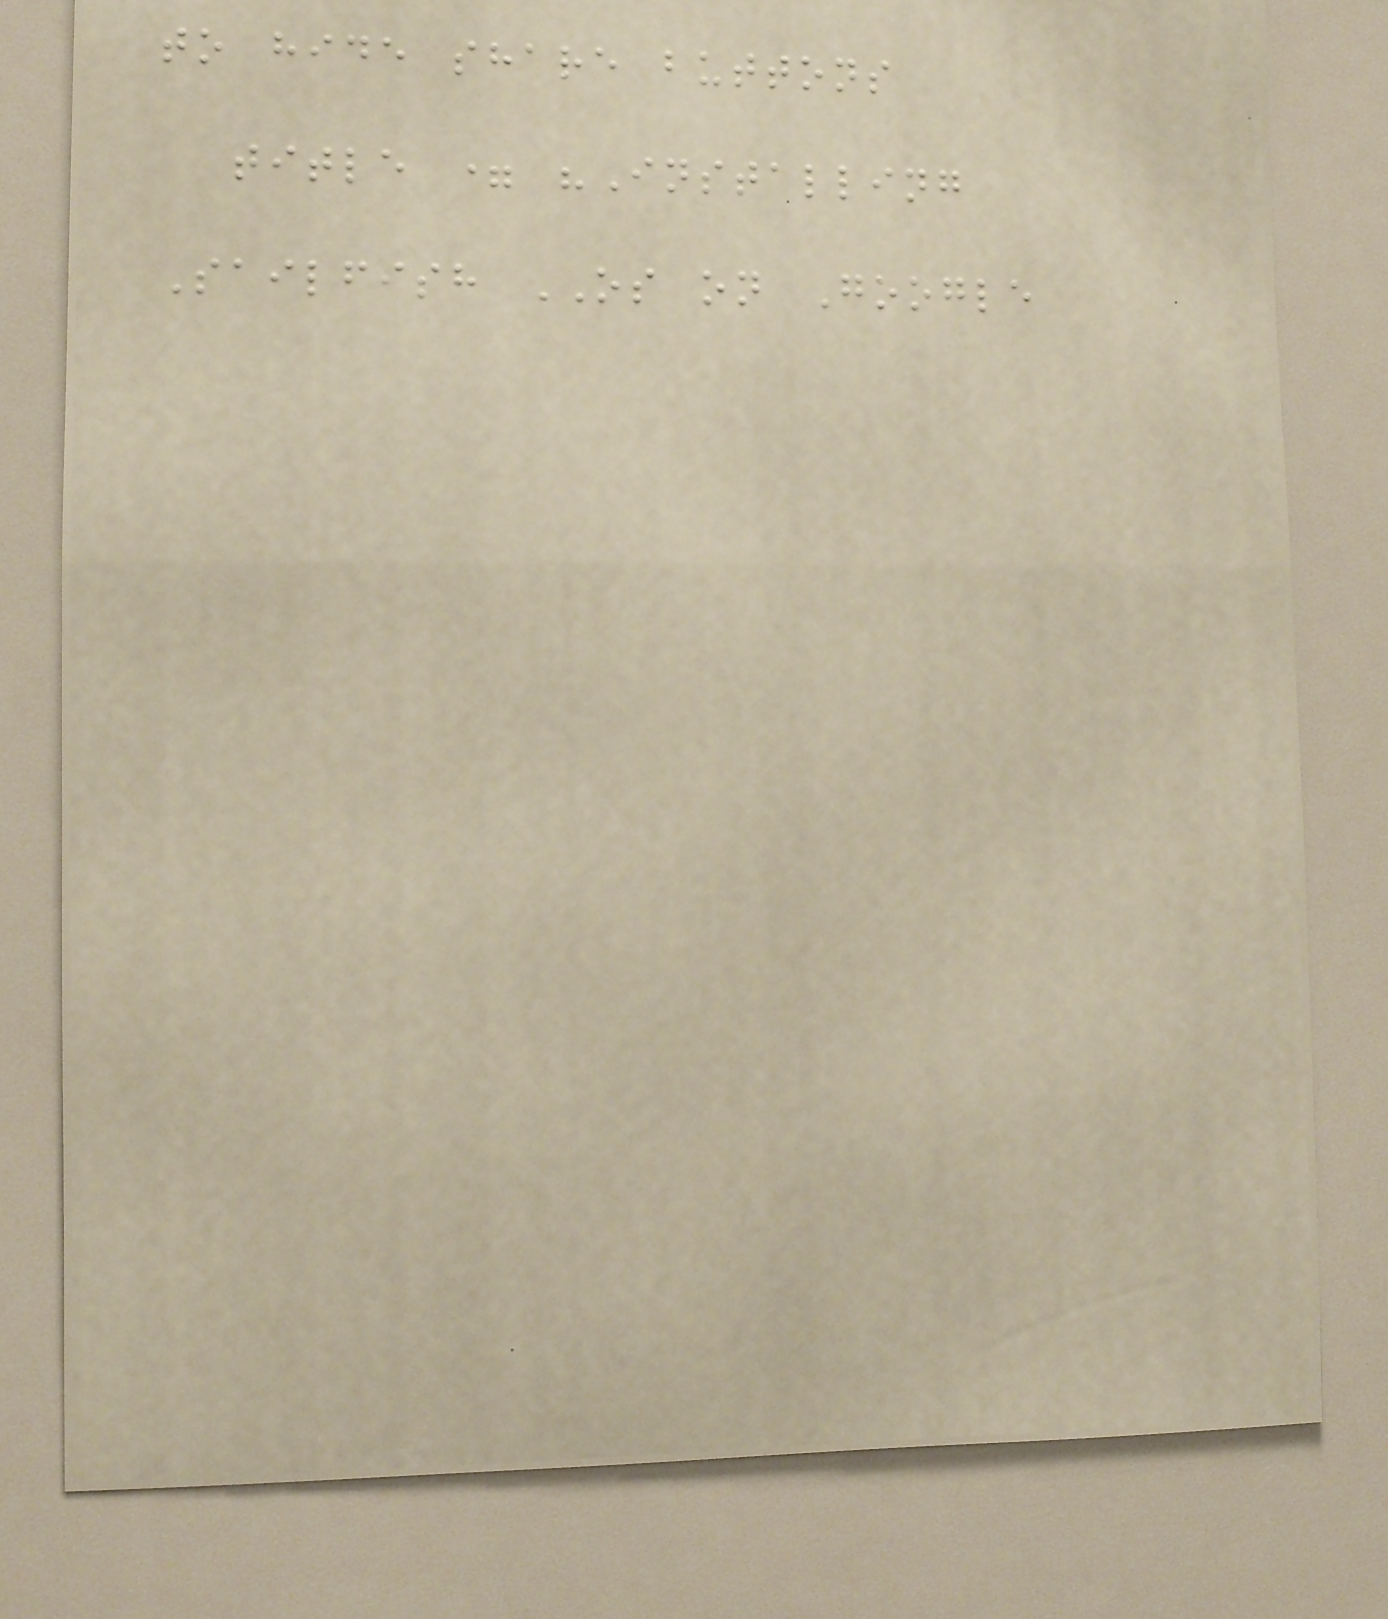to hide share buttons
title = "Installing
Sailfish OS on Google
